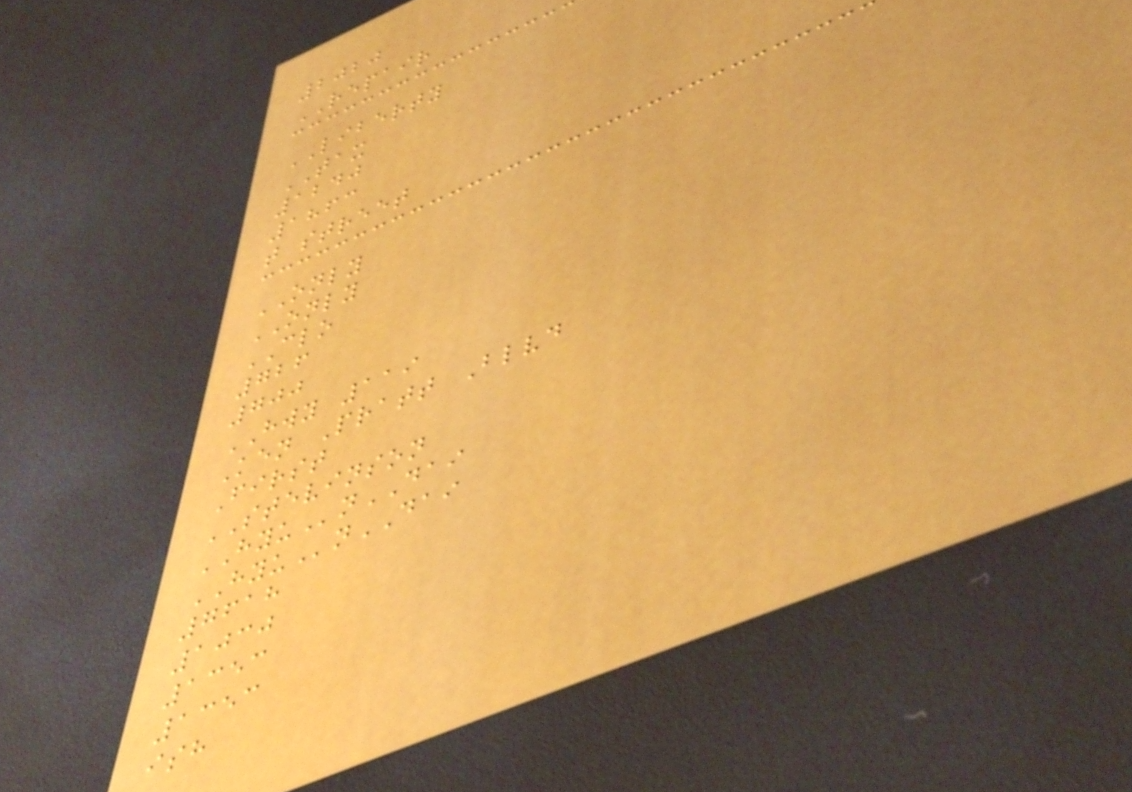2020
REPAIR
LIBERTY
TAX
1240
1863
t street
ONLY
ONLY
CLO
726
700
HWY 119
Ken Pratt Blvd
First
STEVINSON
HYUnDAI
HYUnDAI
7618
1030
1353
1353
ish
